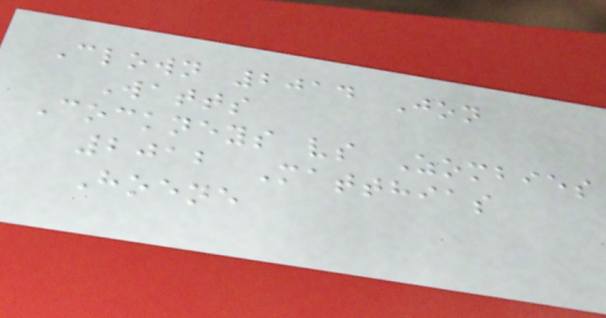Clown 2014 Jon
Watts
Cockneys vs Zombies
2012 Matthias
Hoene
